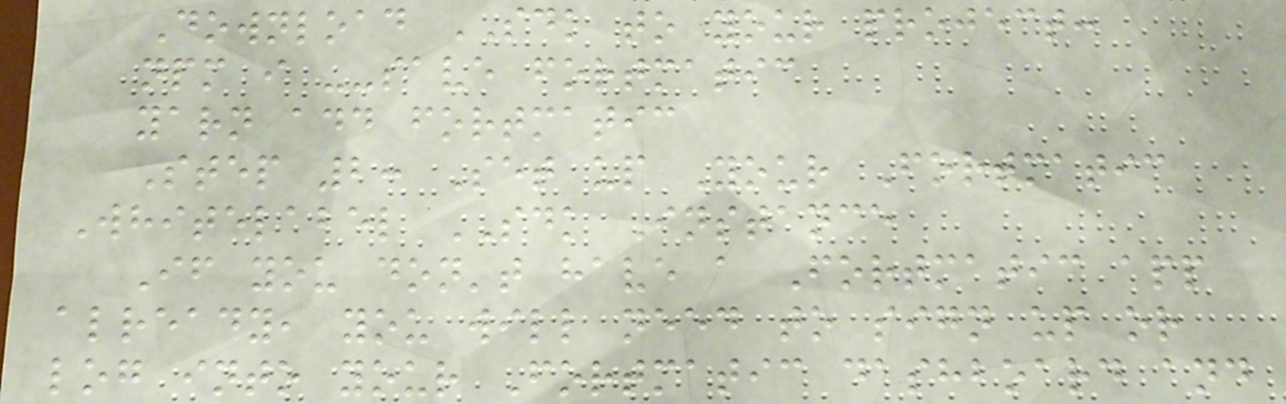Download SDK to your project:
npm i --save fortmatic
yarn add fortmatic
Step 2: Set up Your Fortmatic
Whitelabel SDK Instance
If you don't have a Fortmatic app
already, you will need to sign up or
log into your Fortmatic dashboard and
